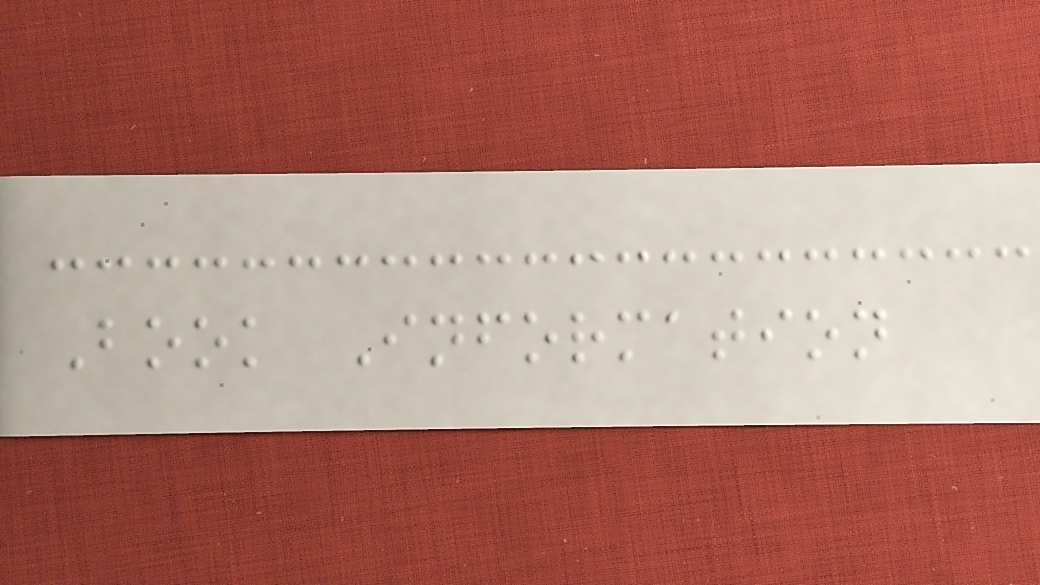Book Information
